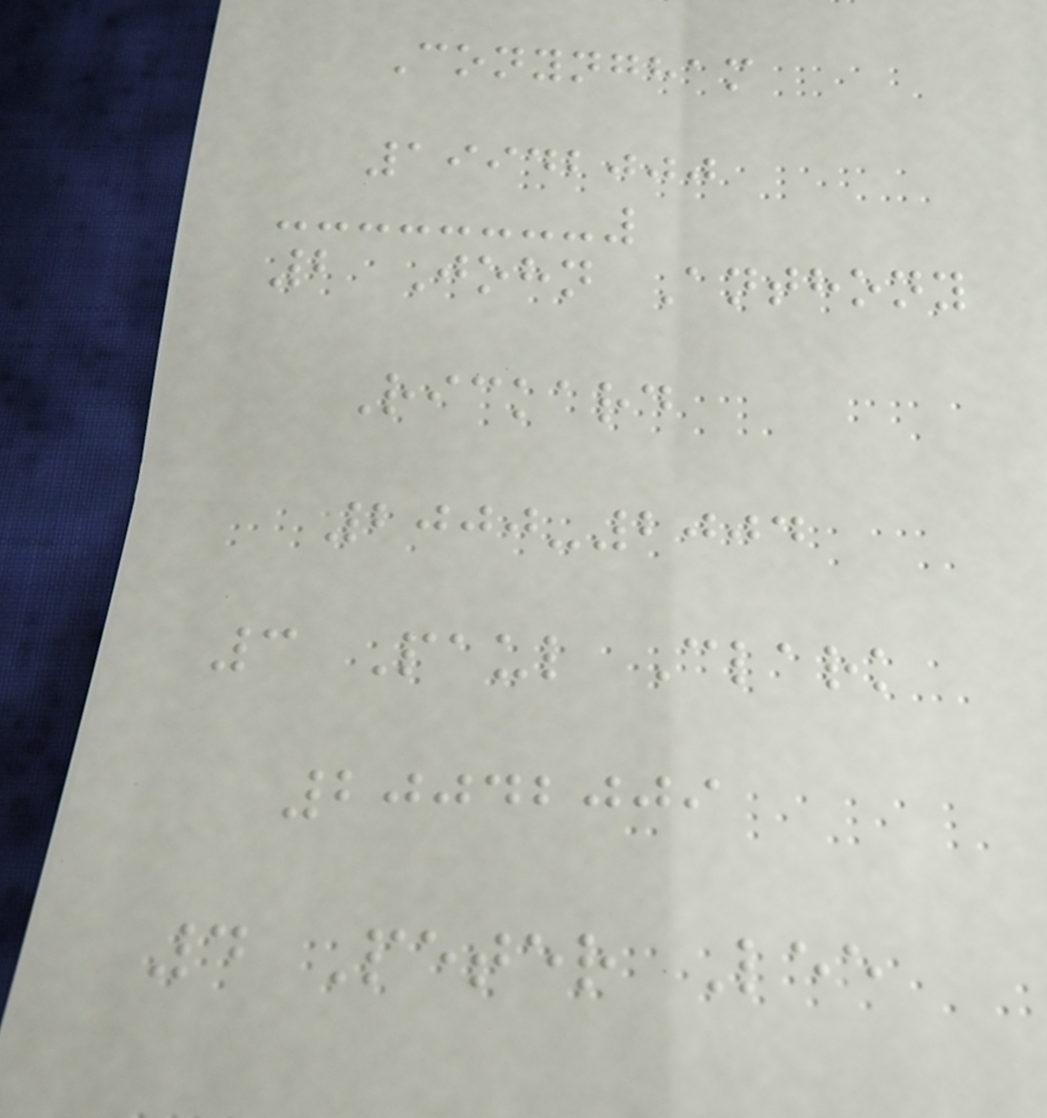Conyngham
19942000
2 John Anthony
Rickard
2000-2004
3 Paul Clark
20042009
4 Peter Lee
